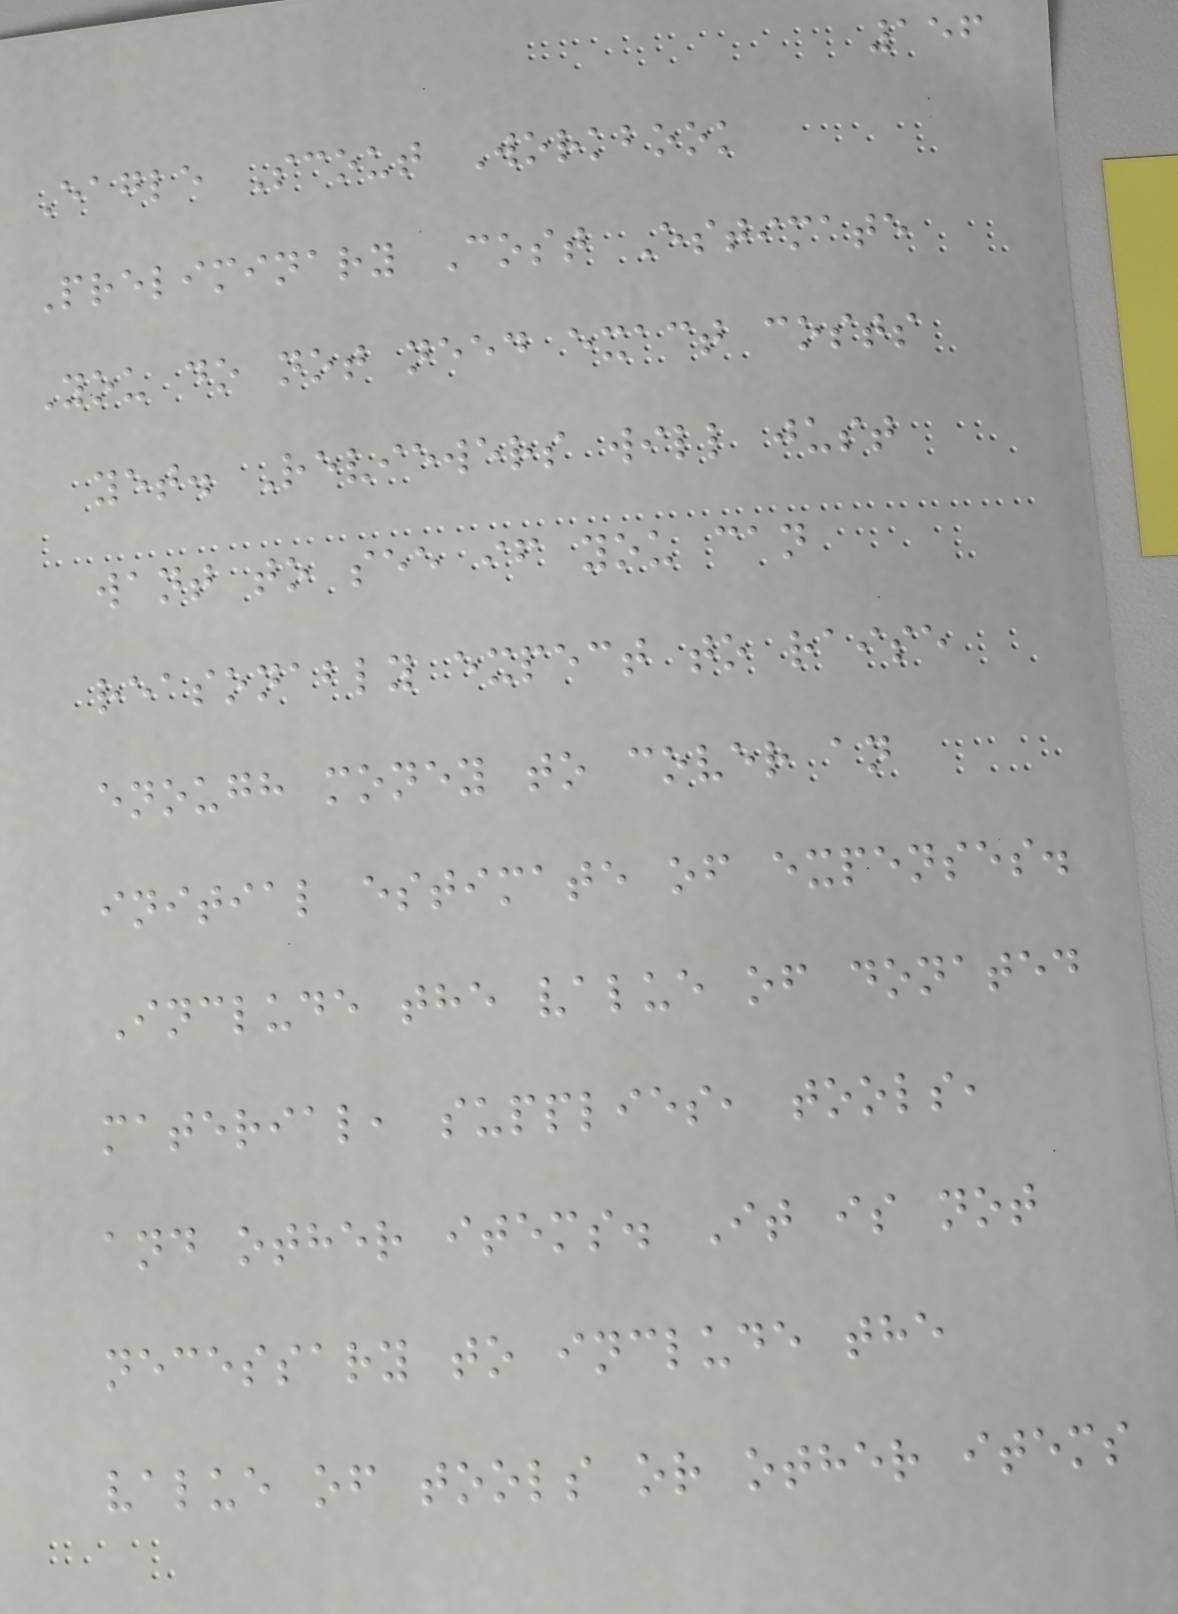156
Eagle Scout Workbook
Preliminary Cost Estimate
You do not need exact costs
yet. Reviewers will just
want to see if you can
reasonably expect to raise
enough money to cover an
initial estimate of expenses.
Include the value of donated
material, supplies, tools,
and other items. It is not
necessary to include the
value of tools or other items
